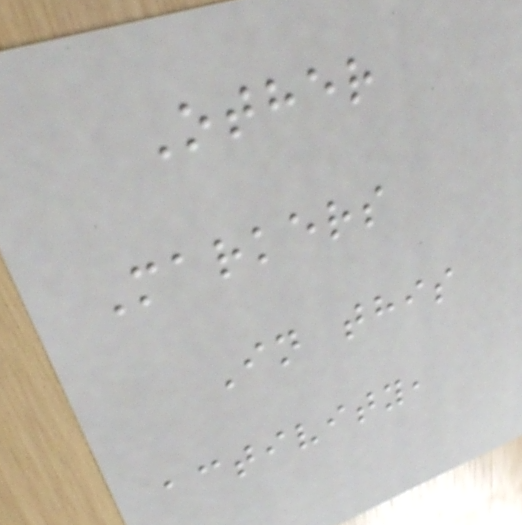Other
Markers
In this
activity,
